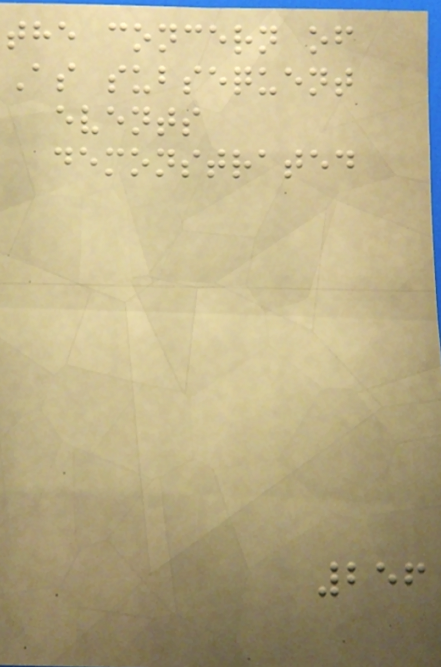the concern of
As subsequent
events
demonstrated
256
